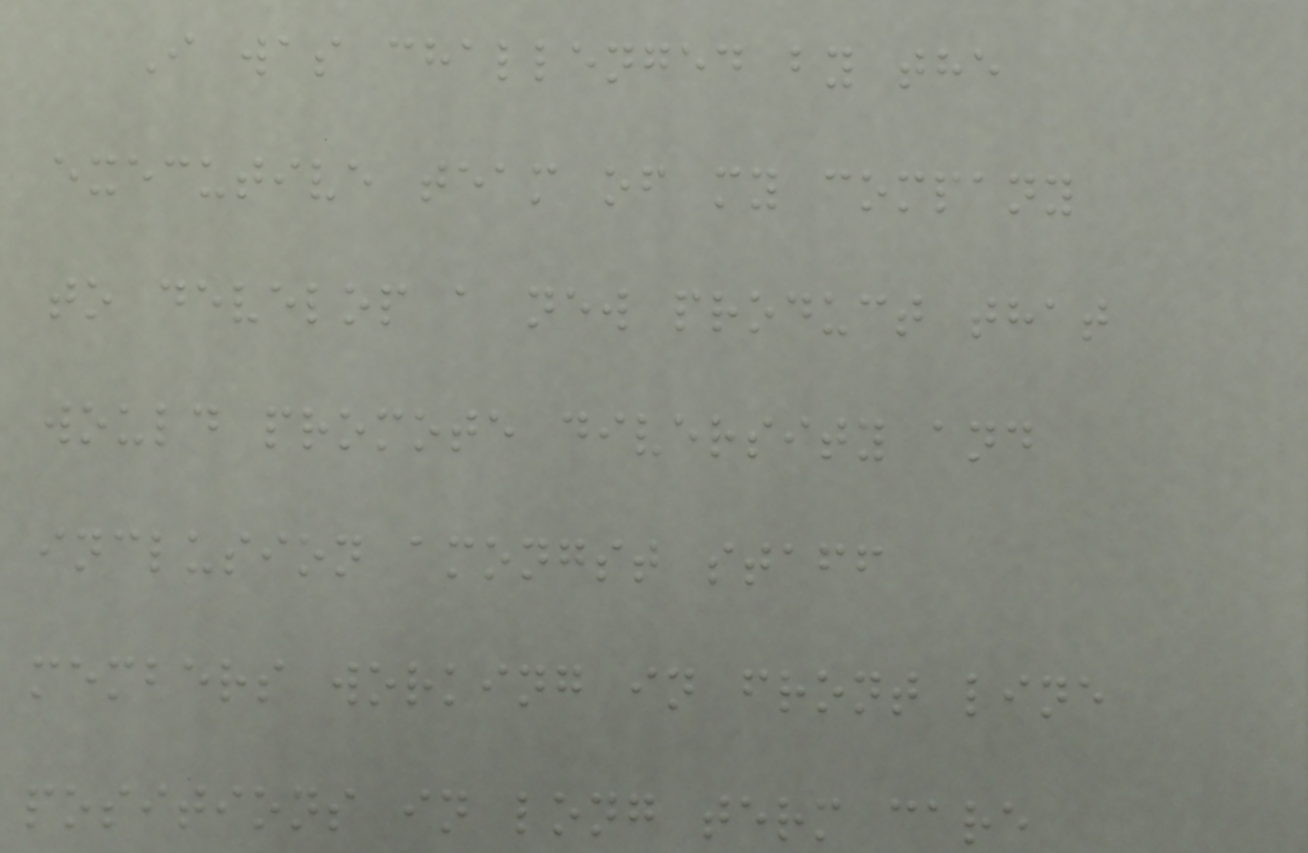I was challenged by the
executive team of my company
to develop a new product that
would promote diversity and
inclusion amongst staff
members working in front line
positions in long term care
